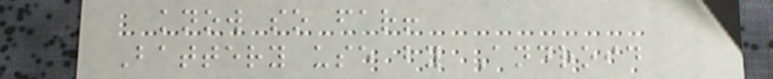know so far!
Battery use by Android
